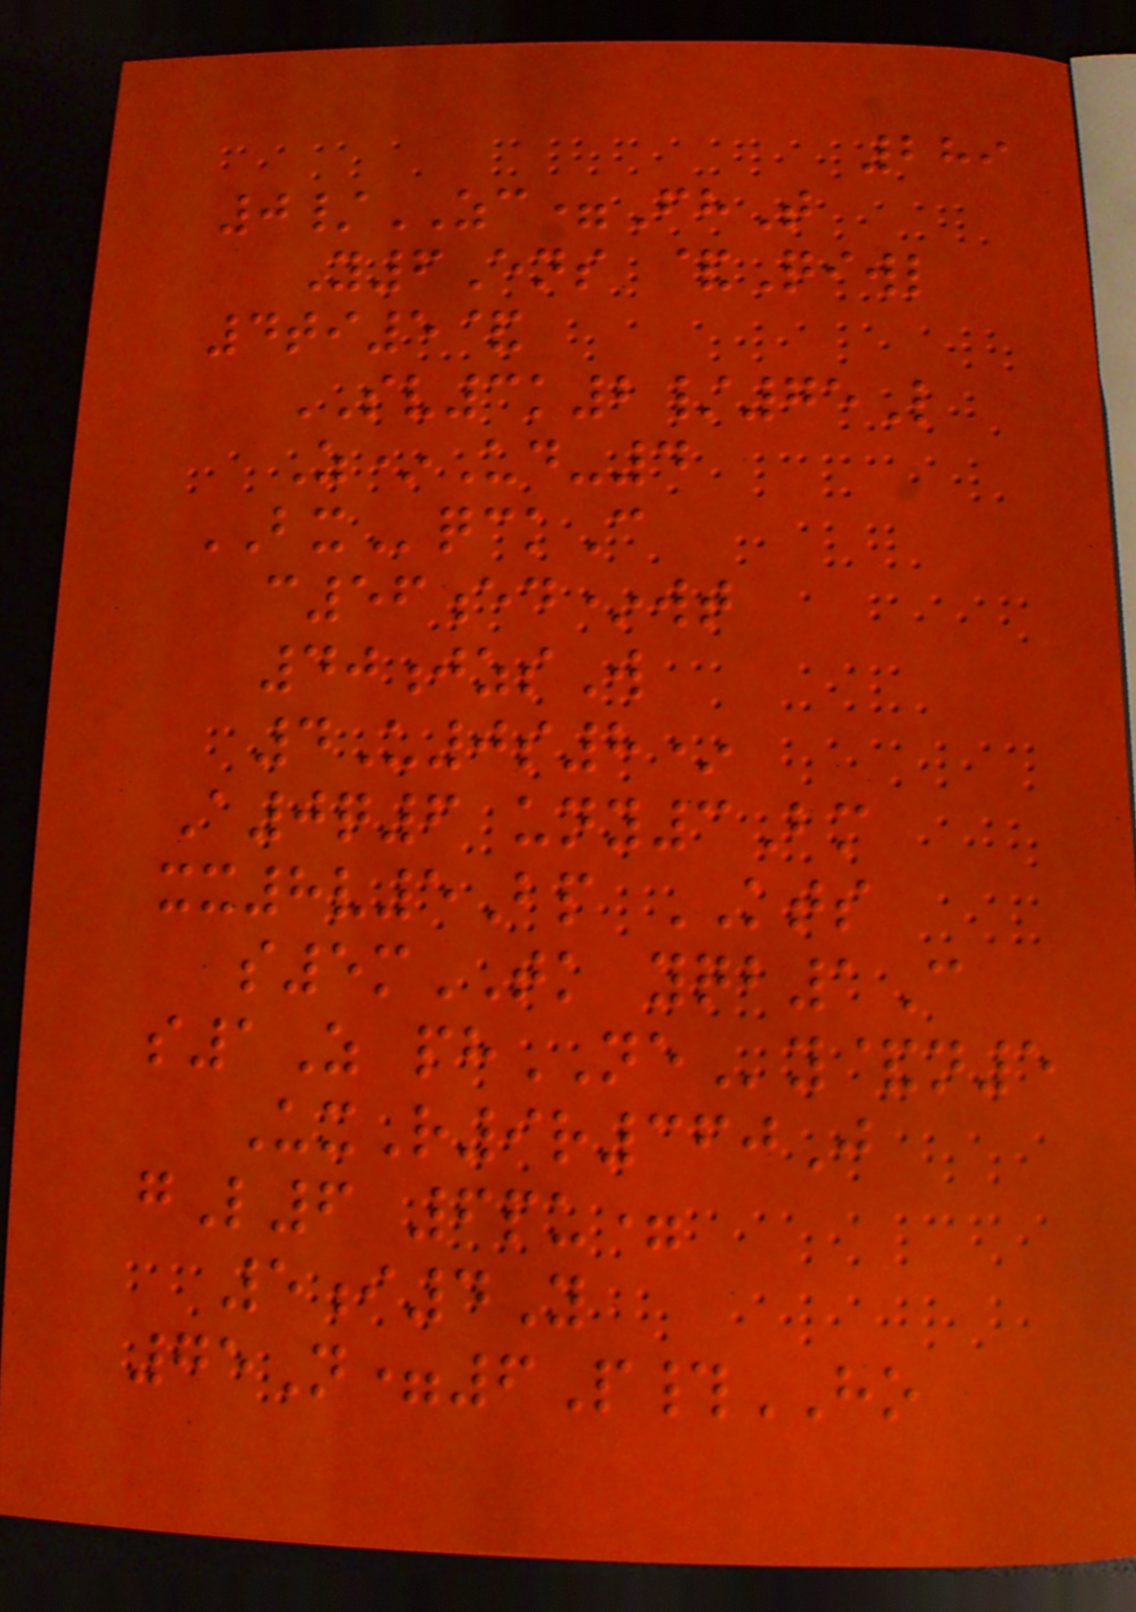289
0/ZC=FhT
Y6Ens &Qiwl
4ti5&
SV3k2/75L
Z*Ud-4
BXqckC
c56ed*wt
40jzsW
4U0s8*
A0q6 uny3Bm
xx8v5Bp KTS
s5mTK yqb1C
s1Z phNEy&n5
UxR9r360J
gL6 6pu=
5i4Y
75N=6P#HO
